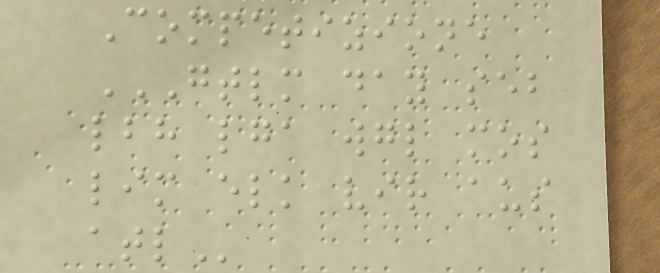Competizione
GTLM DAY SEB
LBH LGA WGL MOS
LIM ELK VIR AUS
ATL
